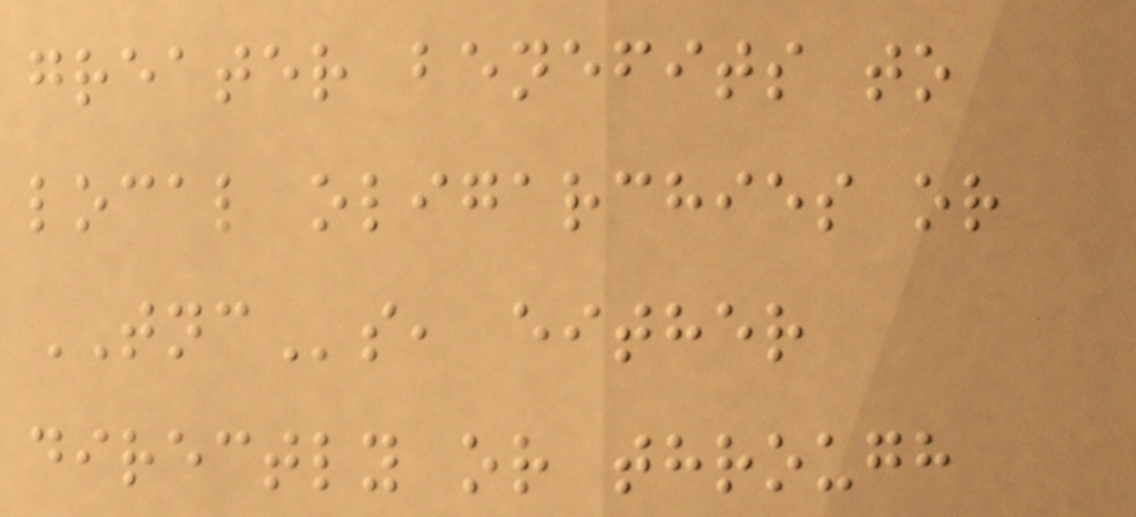greater benefits to
local oligarchies or
TNCs, either
directly or through
